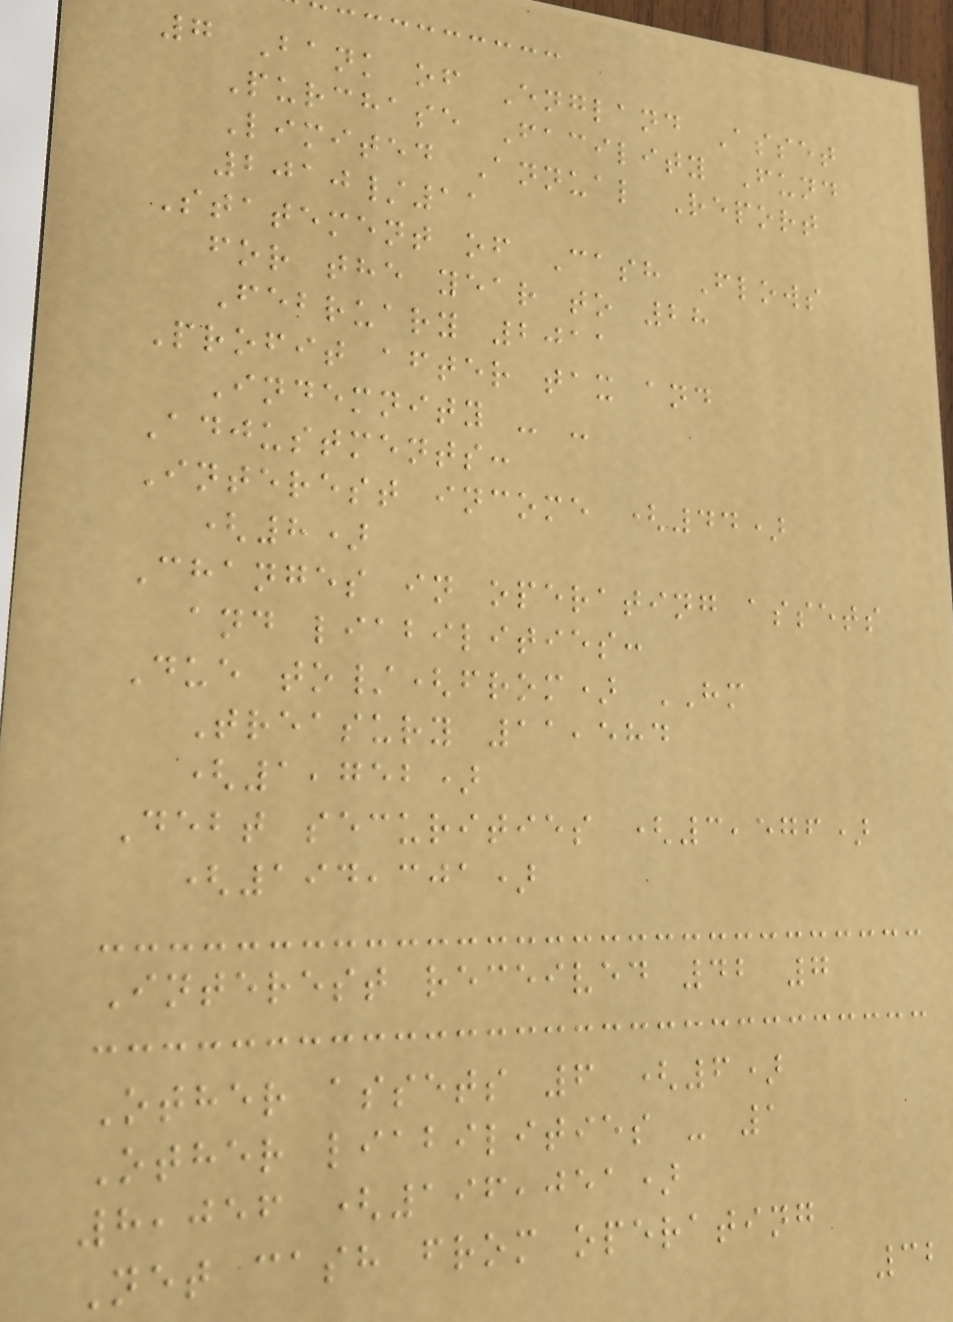7 Bank of England Asset
Purchase Facility Fund
Limited Annual Report
2010/11
Statement of Cash Flows
for the year to 28
February 2011
Profit after tax and
Indemnity - -
Adjustments:
Interest income (44)
(8)
Changes in operating assets
and liabilities:
Due to/(from) HM
Treasury 11,584
(1,752)
Debt securities (3,576)
(194,301)
Interest received 42 7
Other assets 6 (6)
Other liabilities - 1
8,056 (196,051)
Net cash from operating
32
